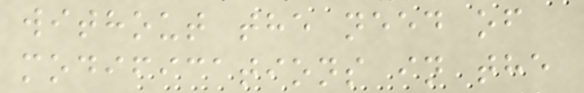without the need of
modifications in the
